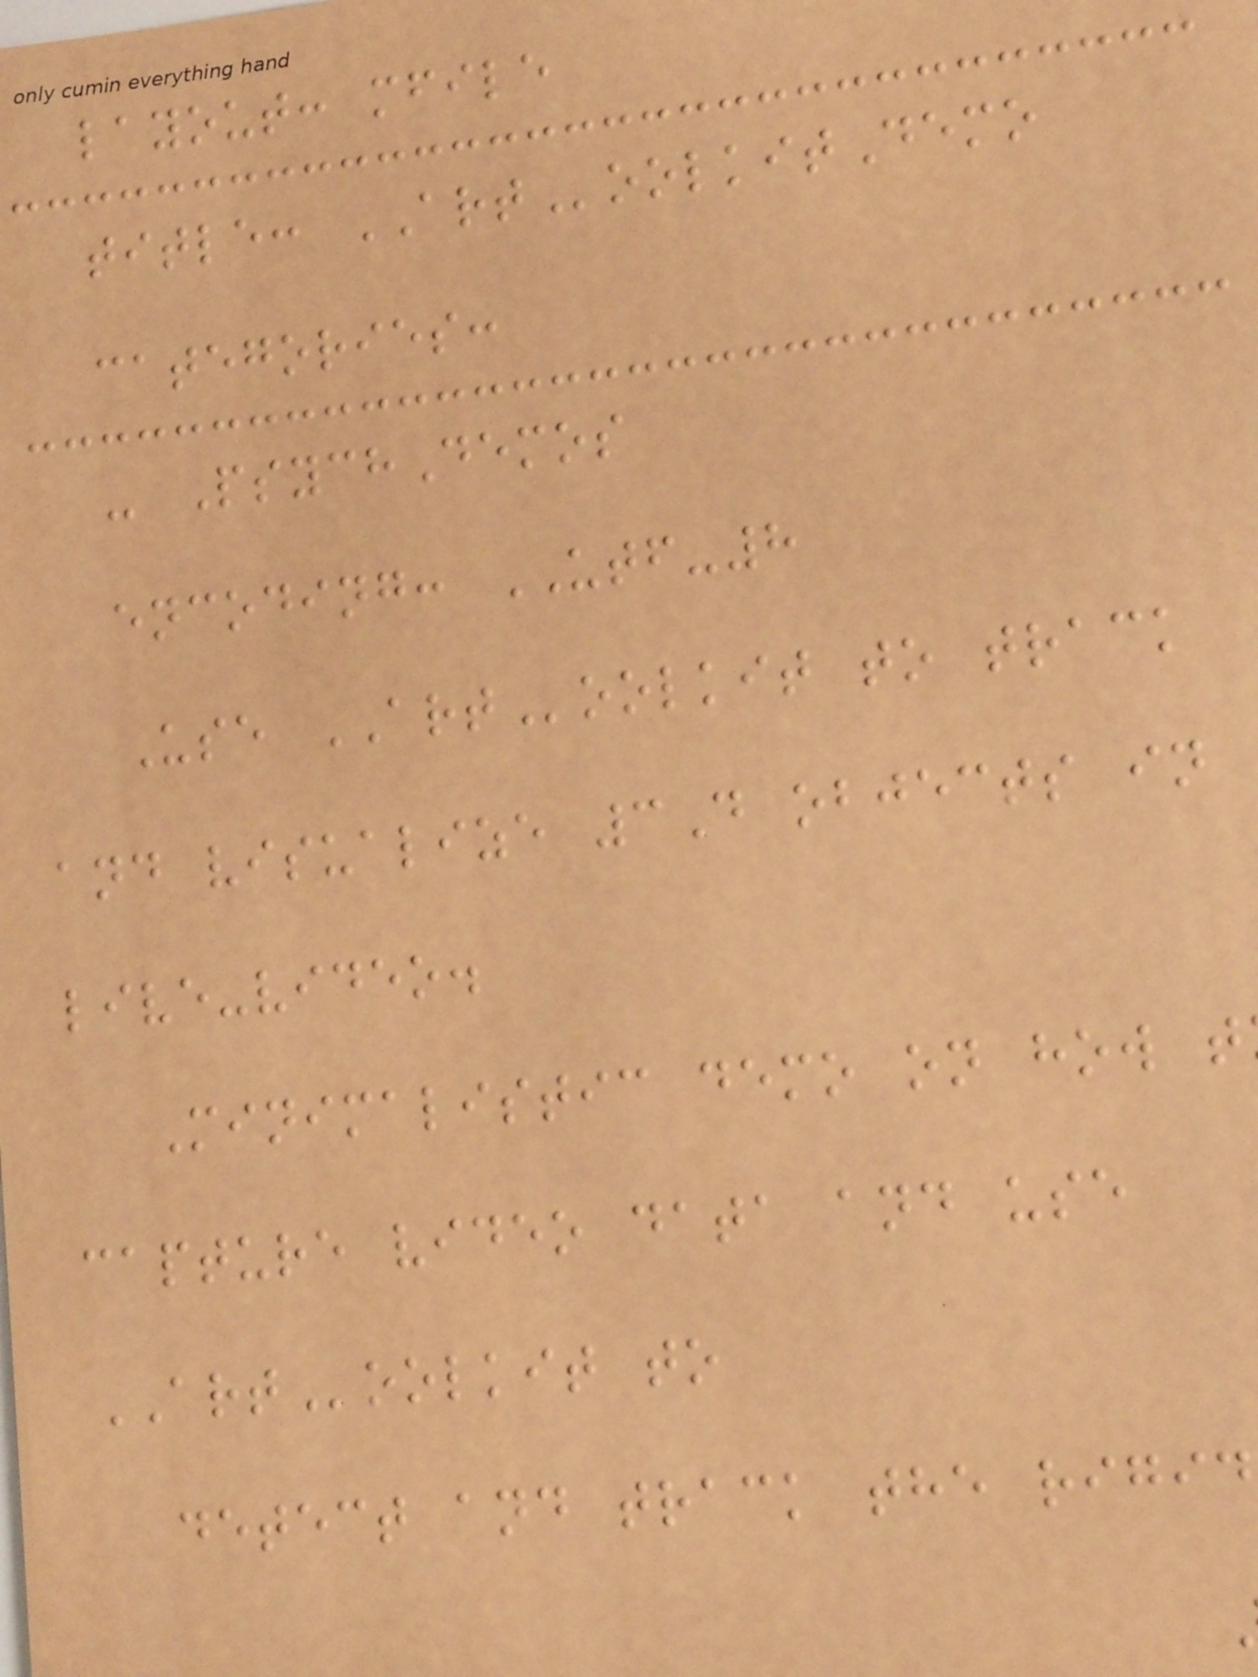layout: mfile
title: ARToolkitDemo
categories:
- PsychDemos
encoding: UTF-8
Use ARToolkit to track
and visualize 3D objects in
live-video.
Minimalistic demo on how t
capture video data and use
ARToolkit to
detect and track the rigid
